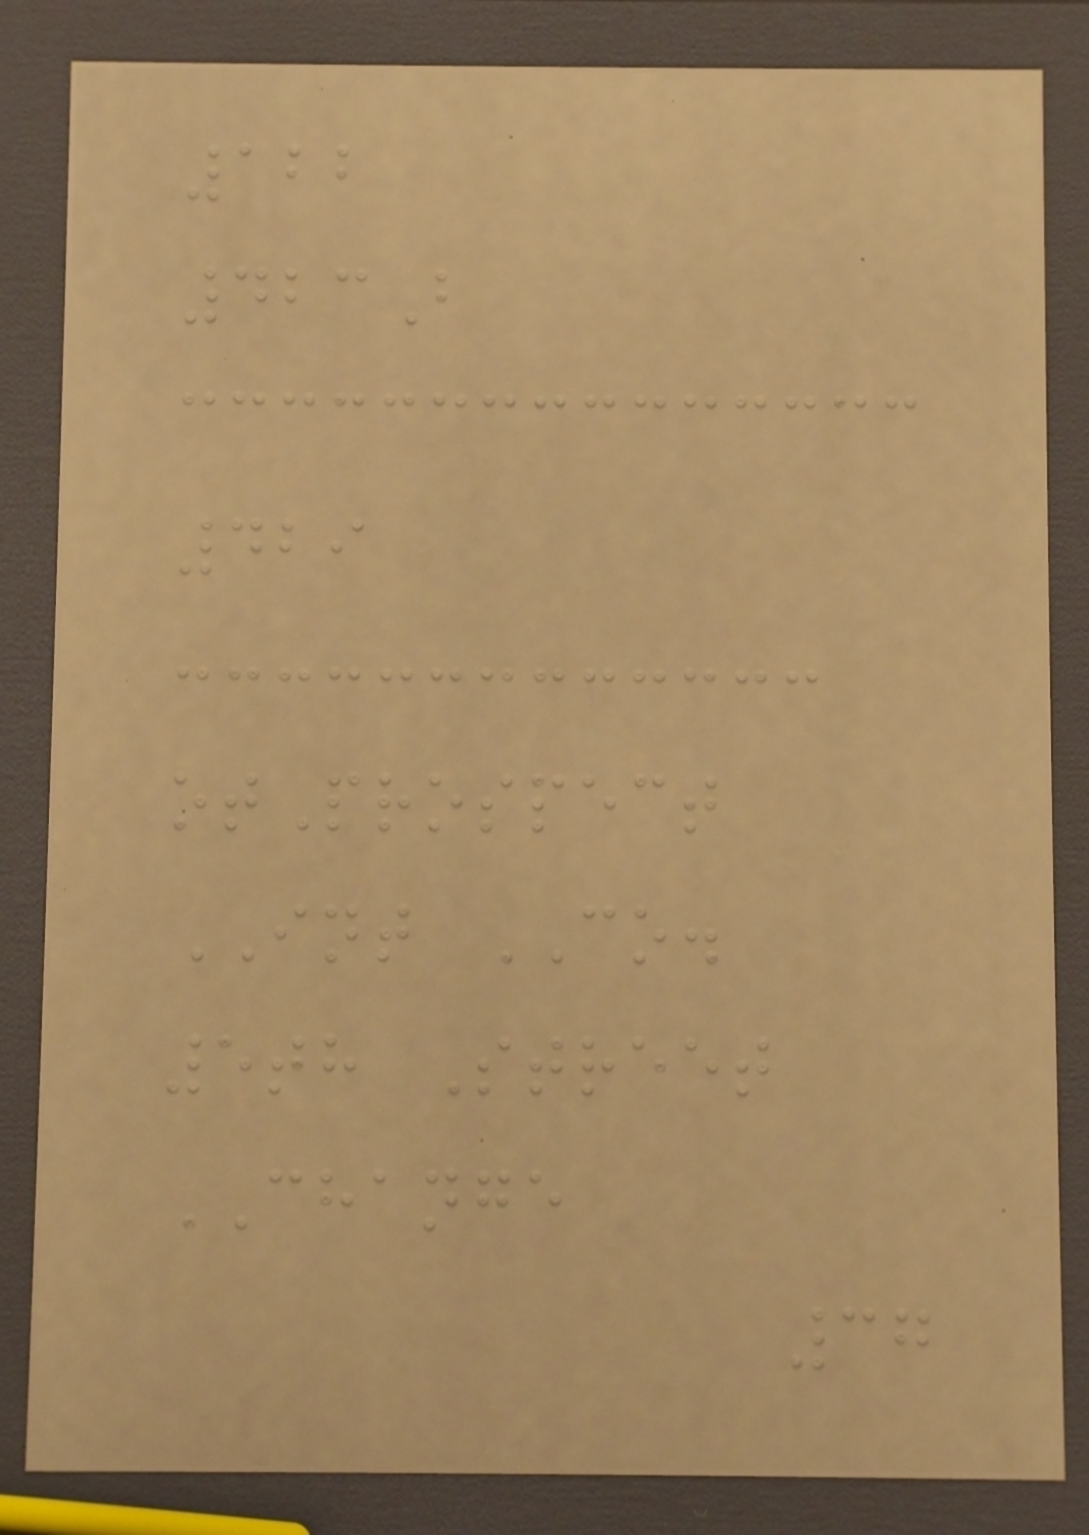122
423B
429
otProspect
INT CO.
5th Street
CHANGE
37
